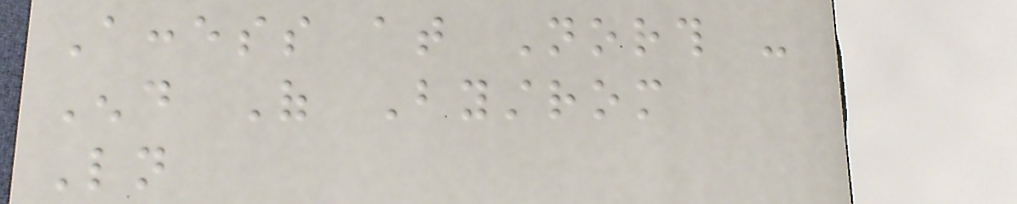Access at North -
End Of Bystrom
Ln
